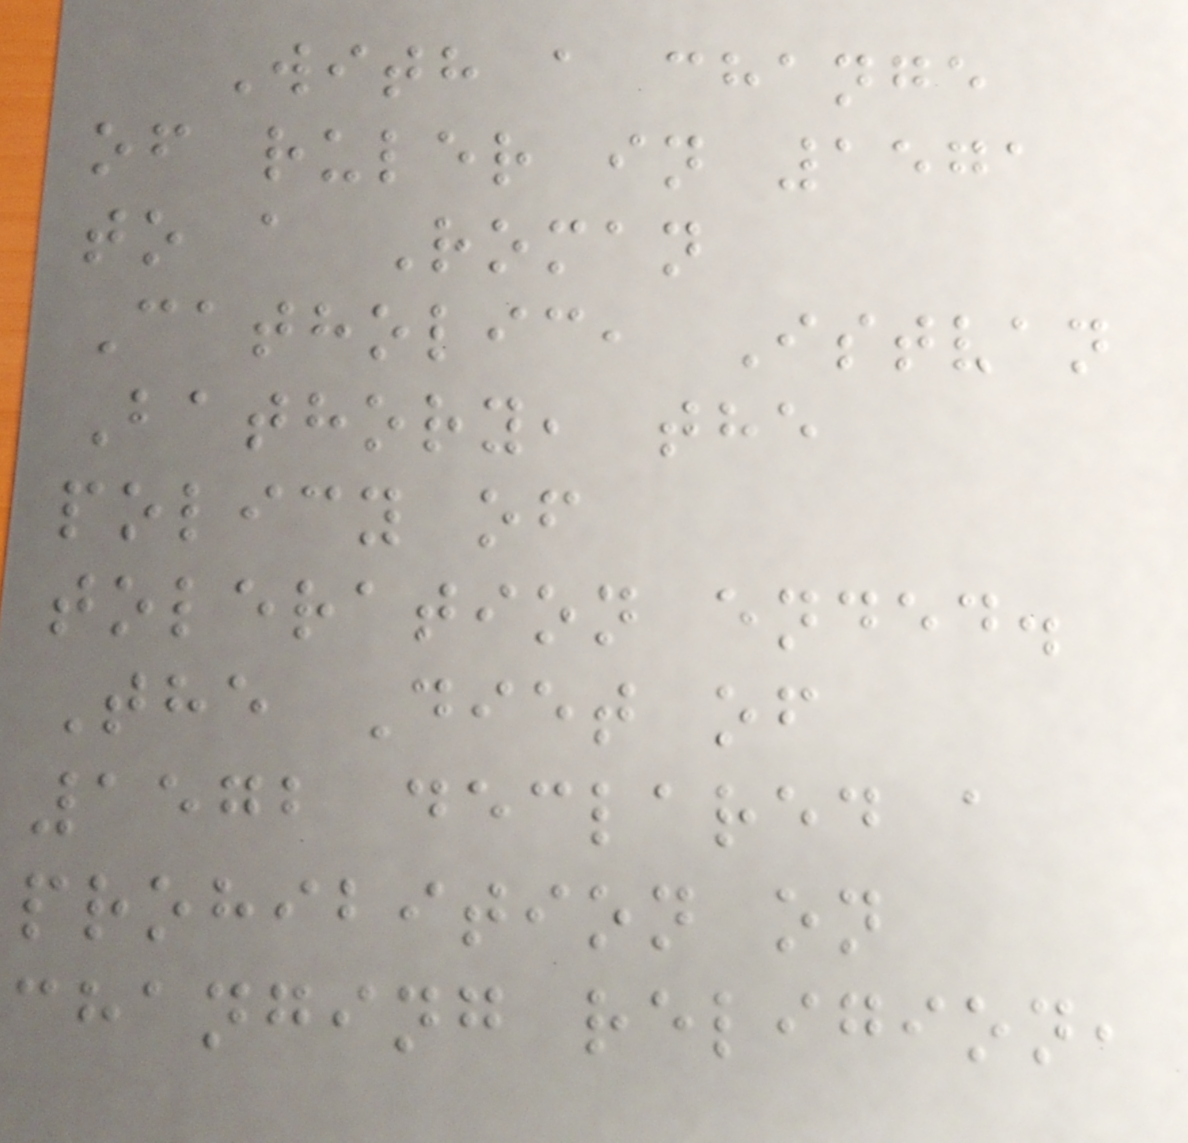With a change
of ruler in 1571
to a Roman
Catholic, Istvan
Bathory, the
policy of
toleration ended.
The Diet of
1572 declared a
prohibition on
changing religion,
